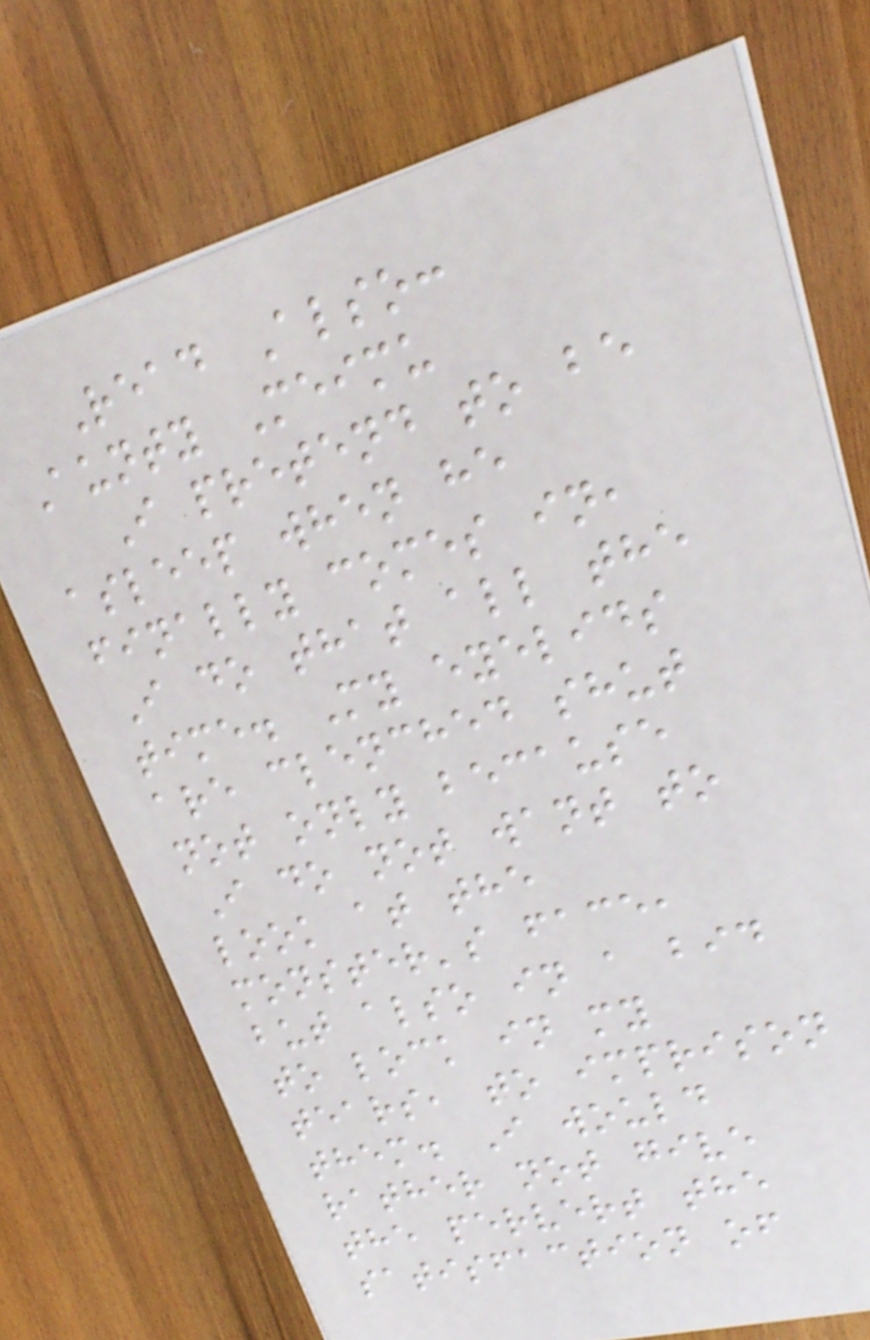Read Also:
Aunty Meimu
I pretend to be
asleep when he
finally comes in,
I do that all the
time. My eyelids
are clenched shut
not only because
I do not want to
look at the
monster's face,
but also in a bid
to lock in my
tears, to imprison
them. I would
rather not give
the pervert the
satisfaction of
